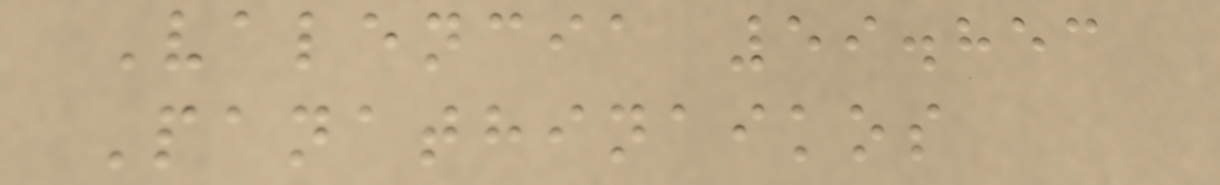Valencia 59.853
Panathinaikos
